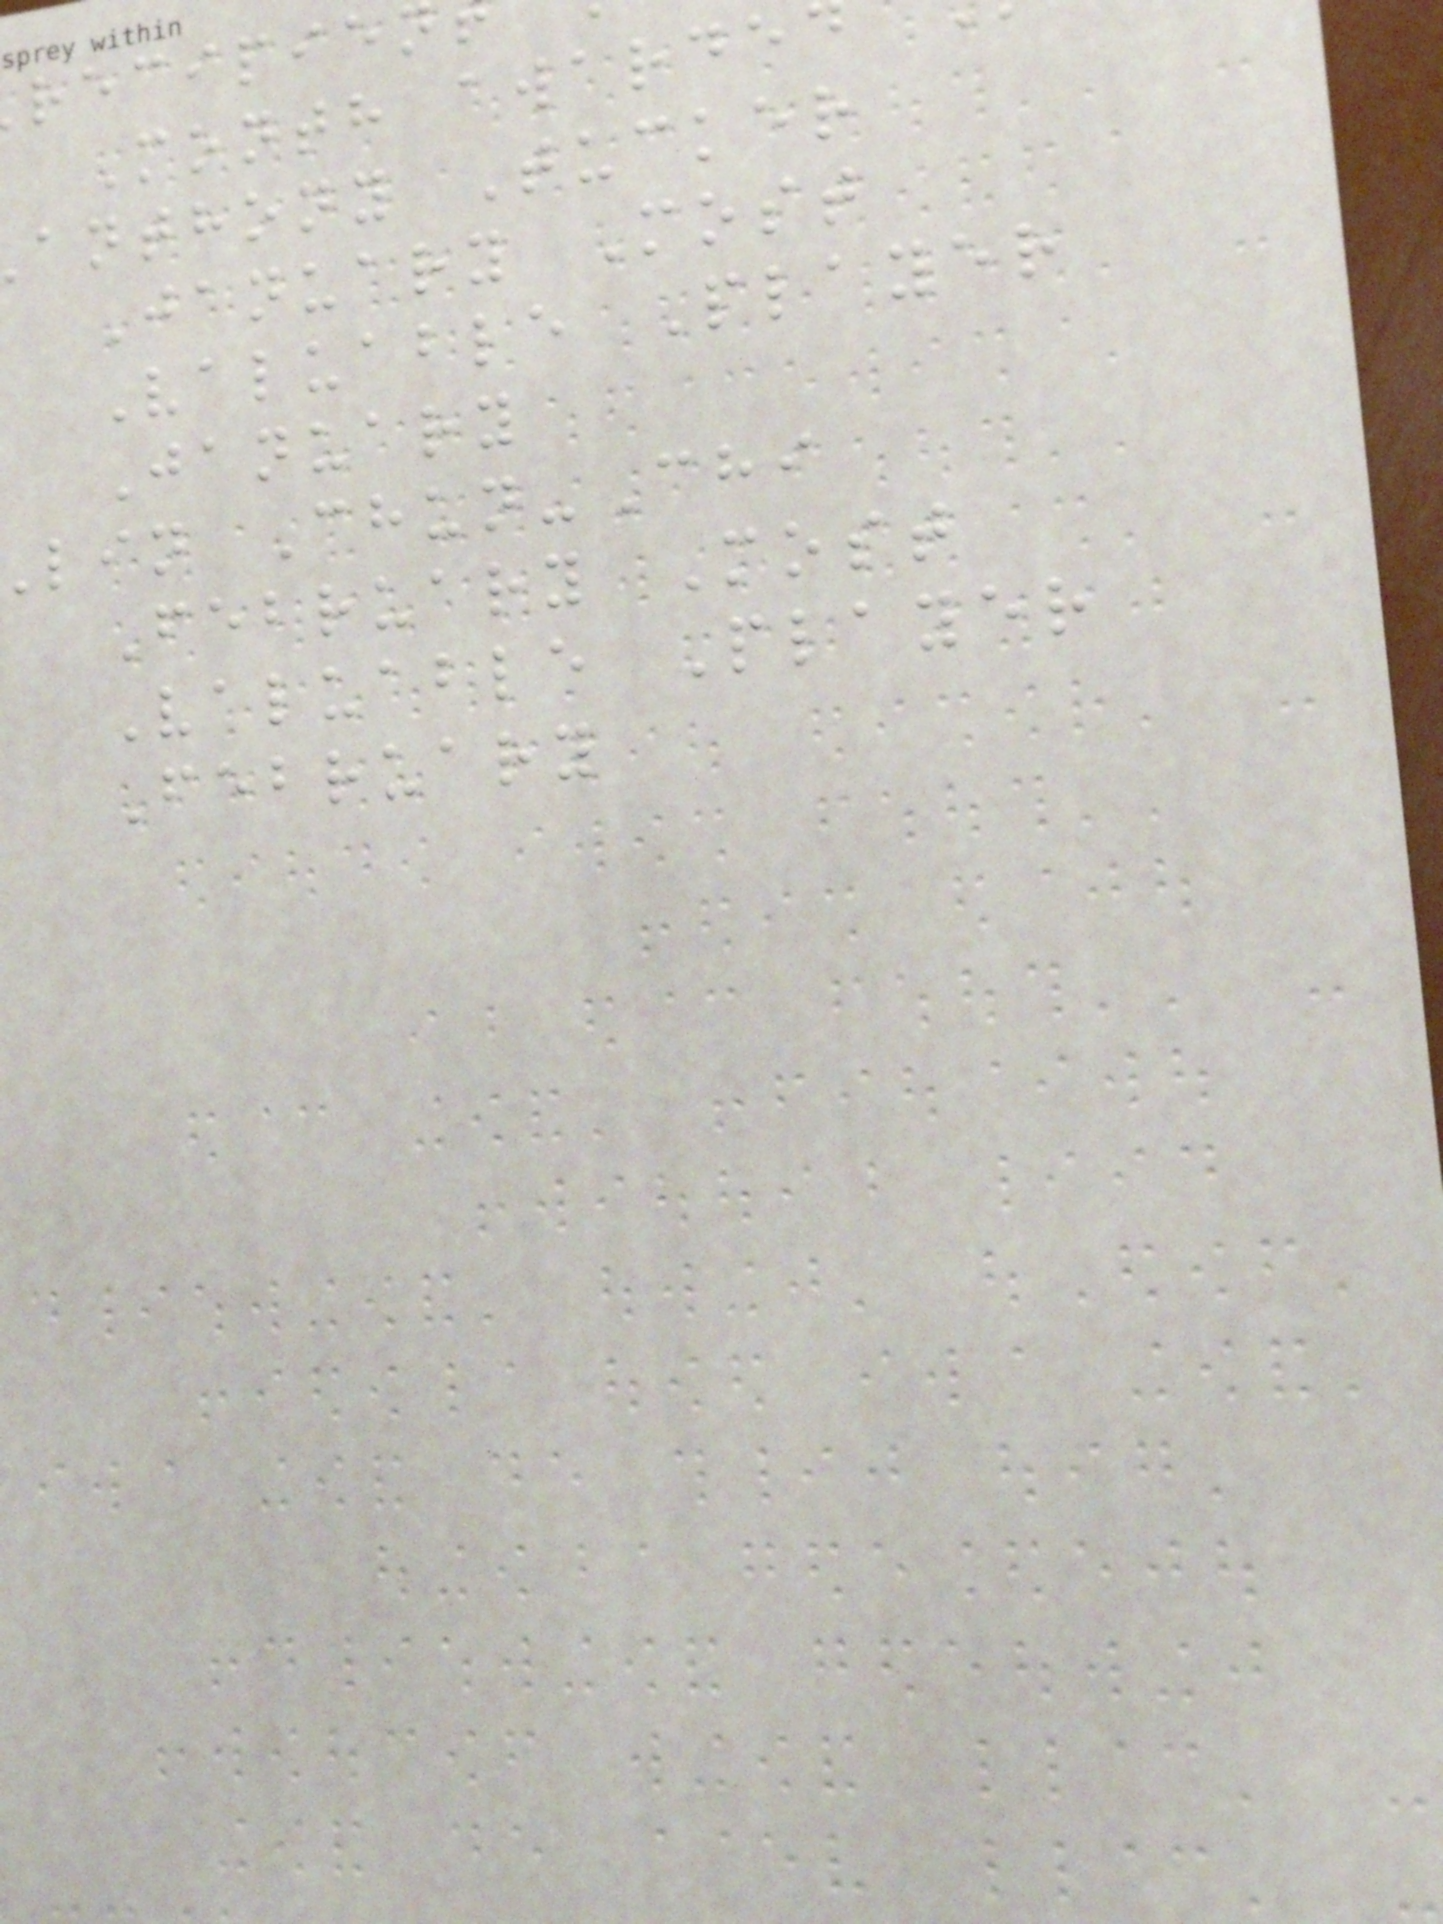Month awarde
anthony Tucker
January Most
Valuable Player
January
lin Chun-Chi
February Most
Valuable Player
February
